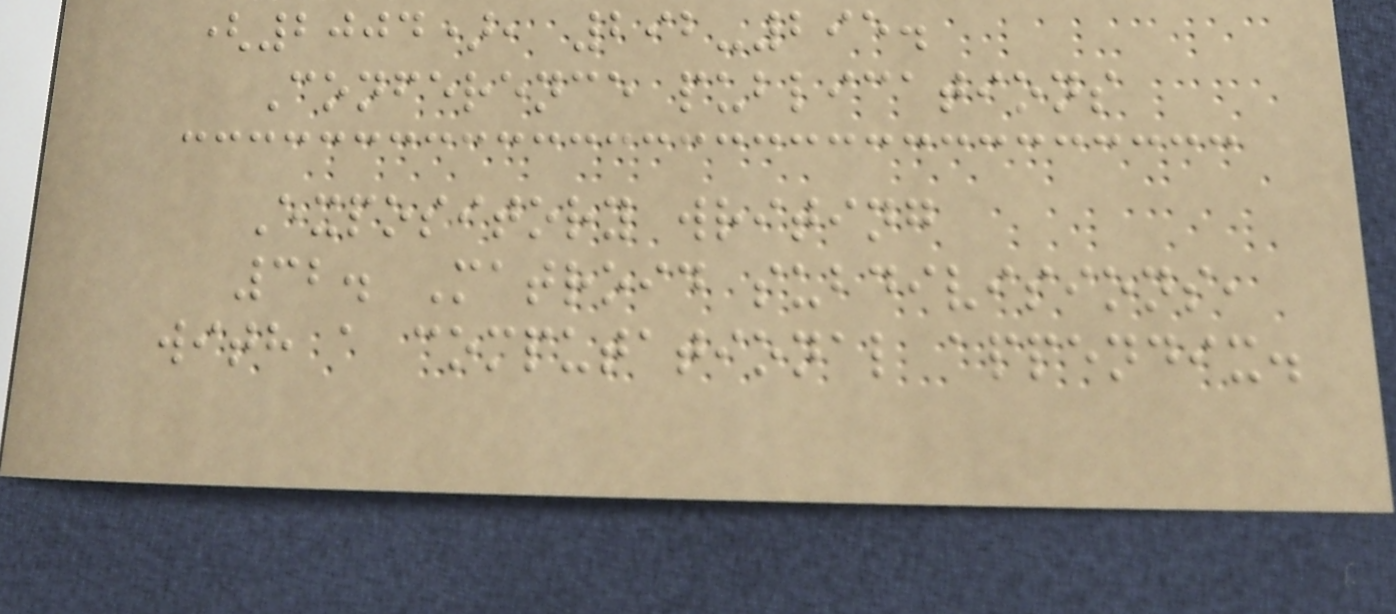(2004), 292-295.
Conference publications
Expository writing
32. Matroid subdivisions,
with a computational appendix.
